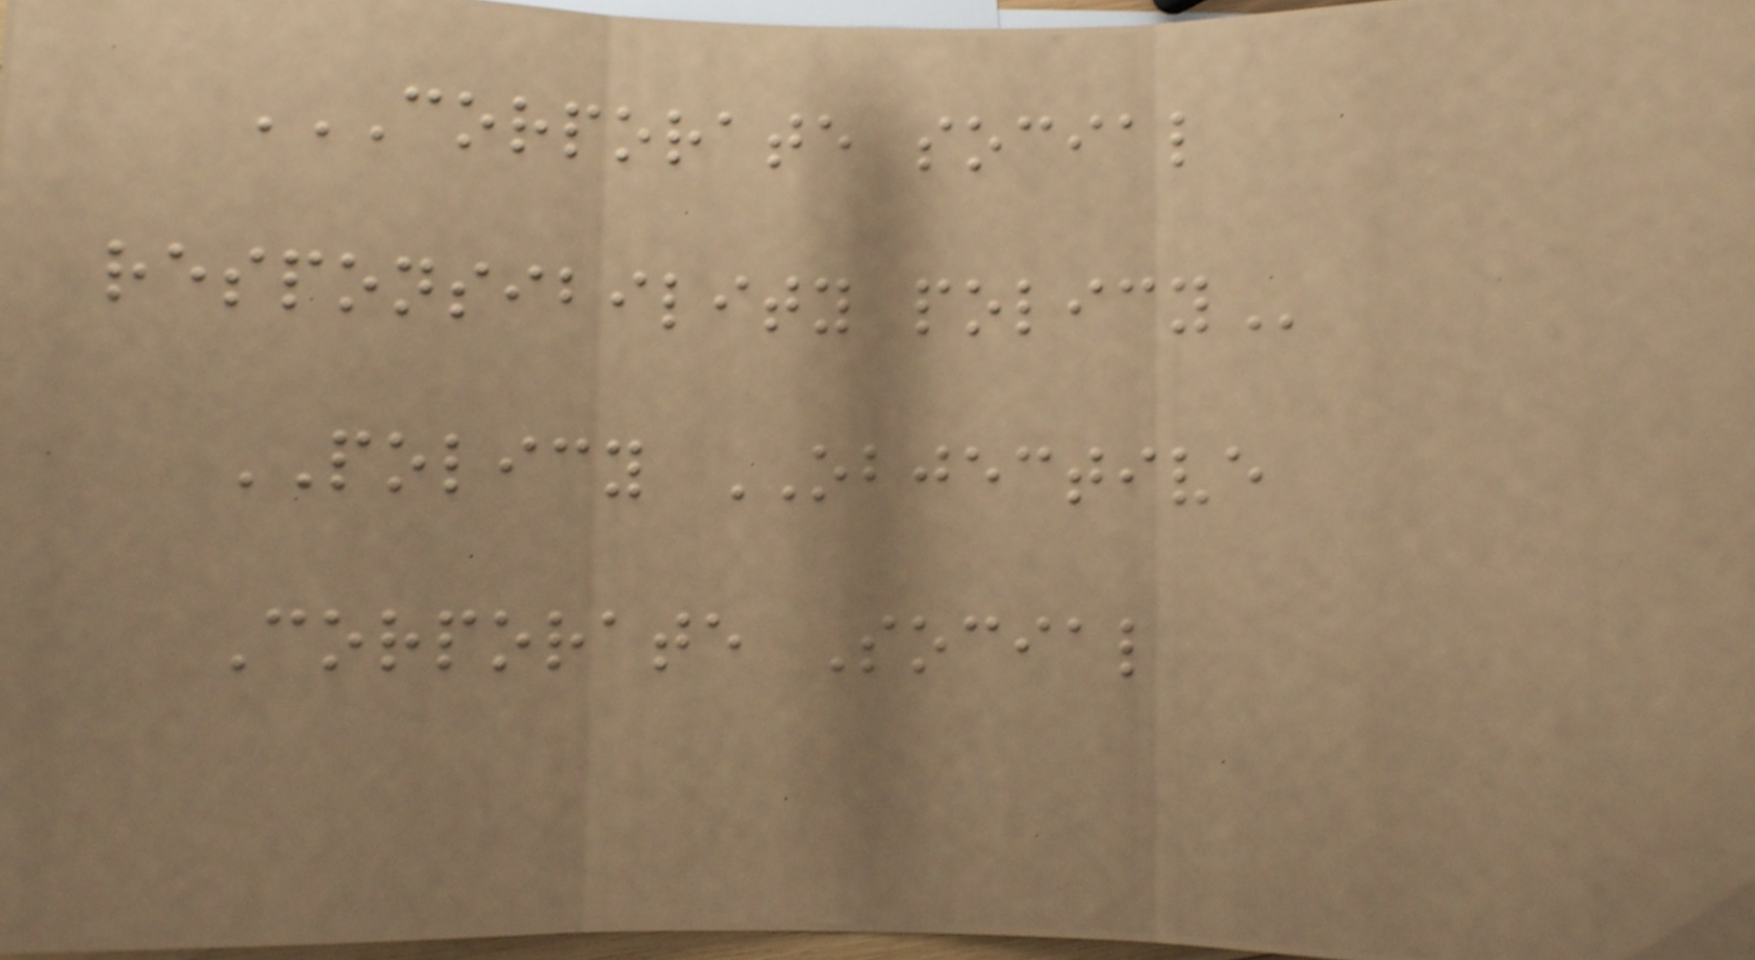CORPORATE SOCIAL
RESPONSIBILITY POLICY
POLICY OBJECTIVE
Corporate Social
